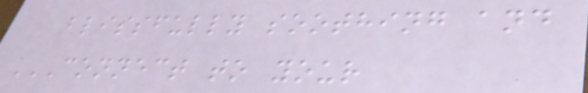blissfully soothing and
CONNECT TO YOUR
